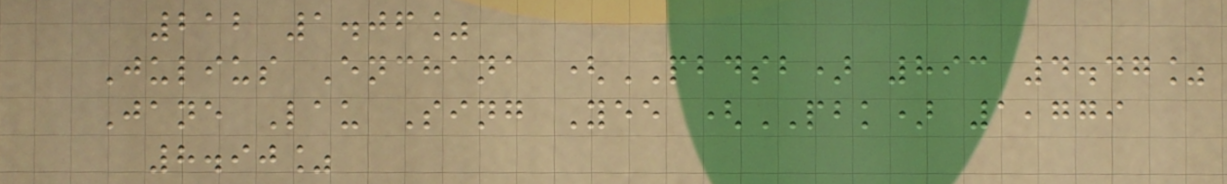212 1.06%
Julius Enchana (PBDSB) 893 4.47%
Jane Lau Sing Yee (PBK) 1,779
8.90%
